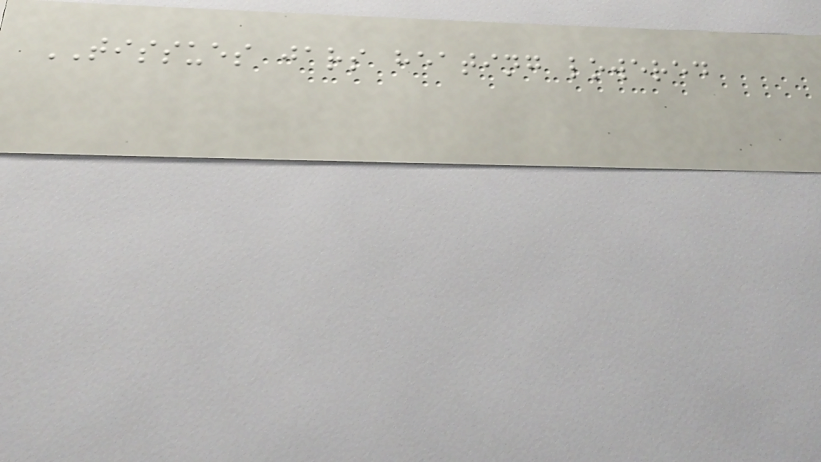TISSUES jars heating lowered
